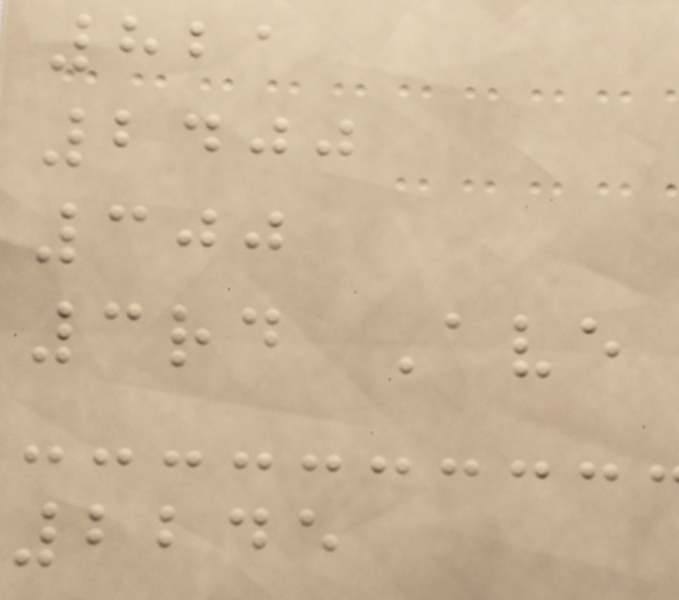821
2400
300
3rd Ave
2245
